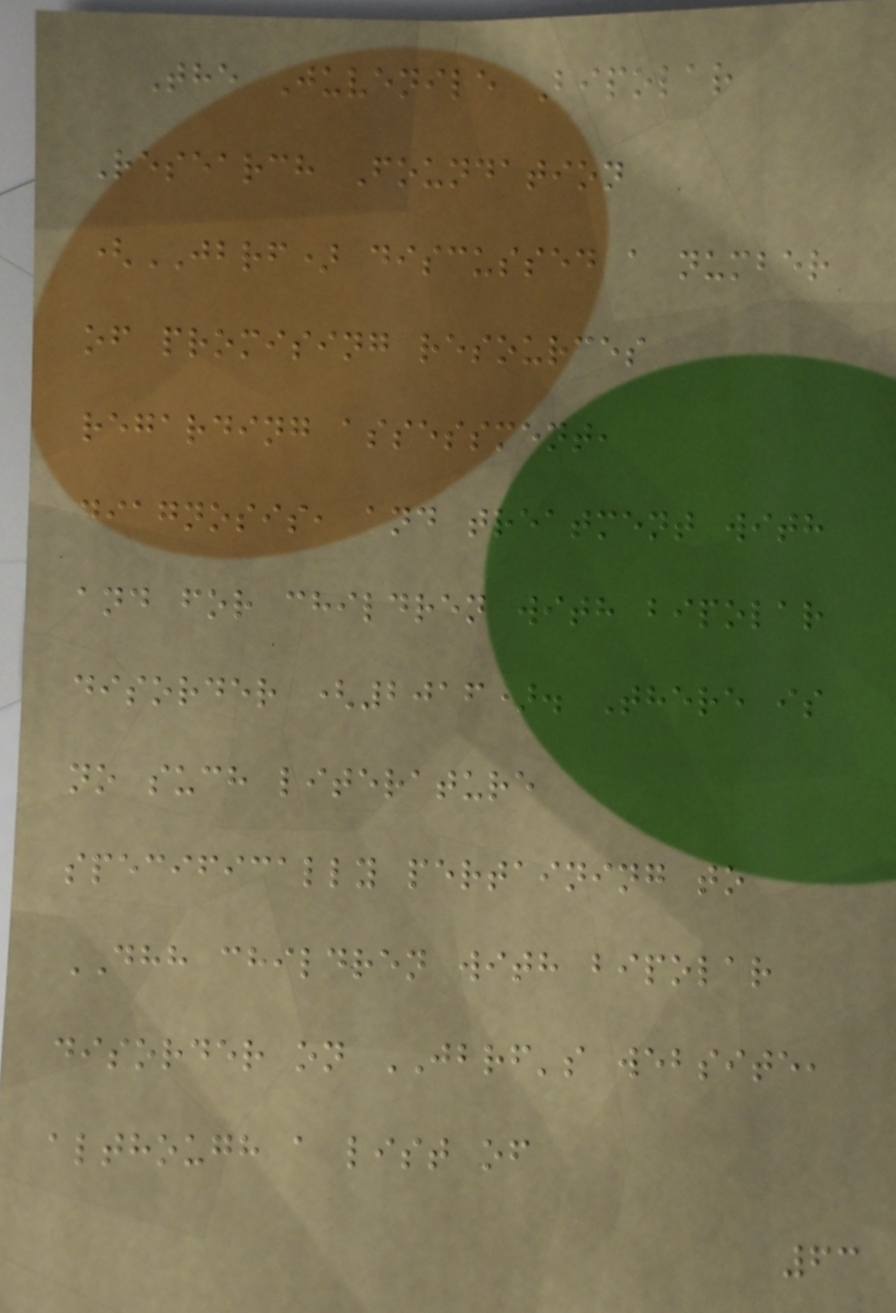The Juvenile Bipolar
Research Foundation
(JBRF) discussed a number
of promising resources
regarding assessment,
diagnosis, and treatment with
and for children with bipolar
disorder (2016). There is
no such literature
specifically pertaining to
DHH children with bipolar
disorder on JBRF's website,
although a list of
63
